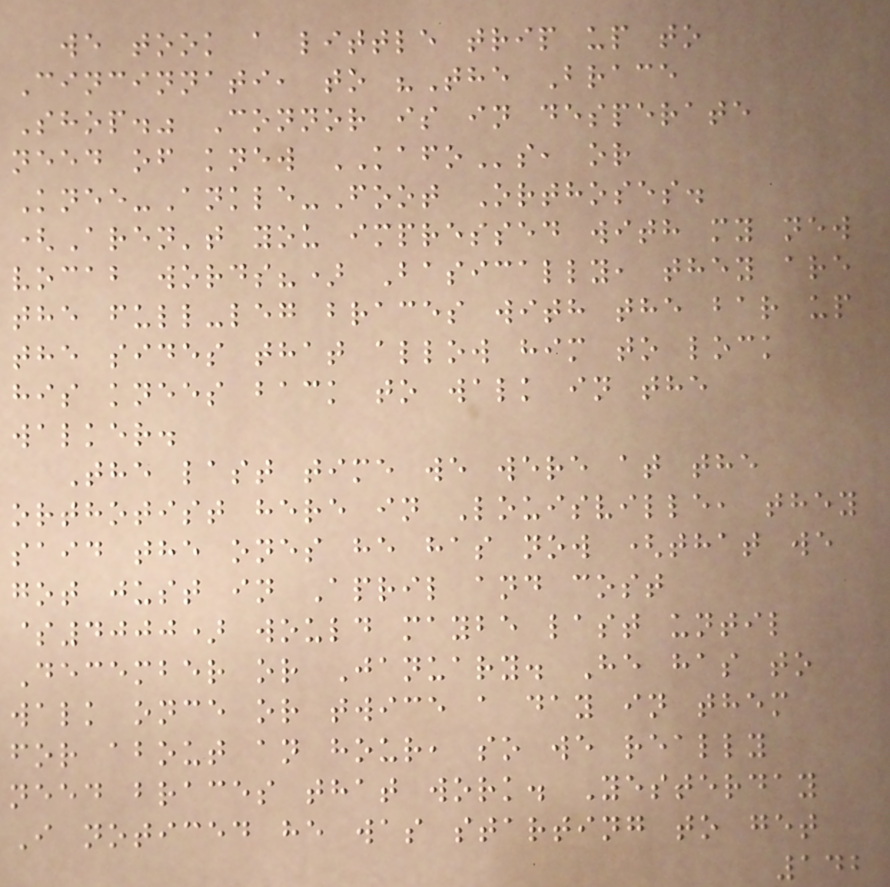we took a little trip up to
Cincinnati, to "The Brace
Shop." Connor is in desperate
need of knew KAFOs, or
Knee-Ankle-Foot Orthoses.
(Aren't you impressed with my new
vocab words?) Basically, they are
the full-leg braces with the bar up
the sides that allow him to lock
his knees back to walk in the
walker.
The last time we were at the
orthotist here in Louisville, they
said the ones he has now (that we
got just in April and cost
$4000) would maybe last until
December or January. He has to
walk once or twice a day in them
for about an hour, so we really
need braces that work. Yesterday
I noticed he was starting to get
142
